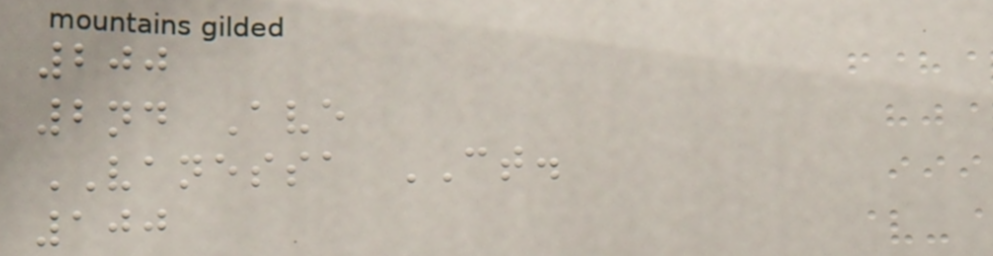200
2nd Ave
VANESSA CT.
100
